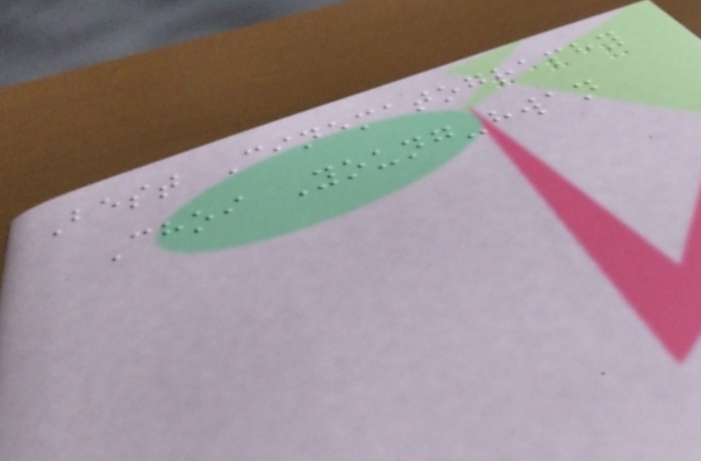Best Cinematography
Choi Young-hwan
